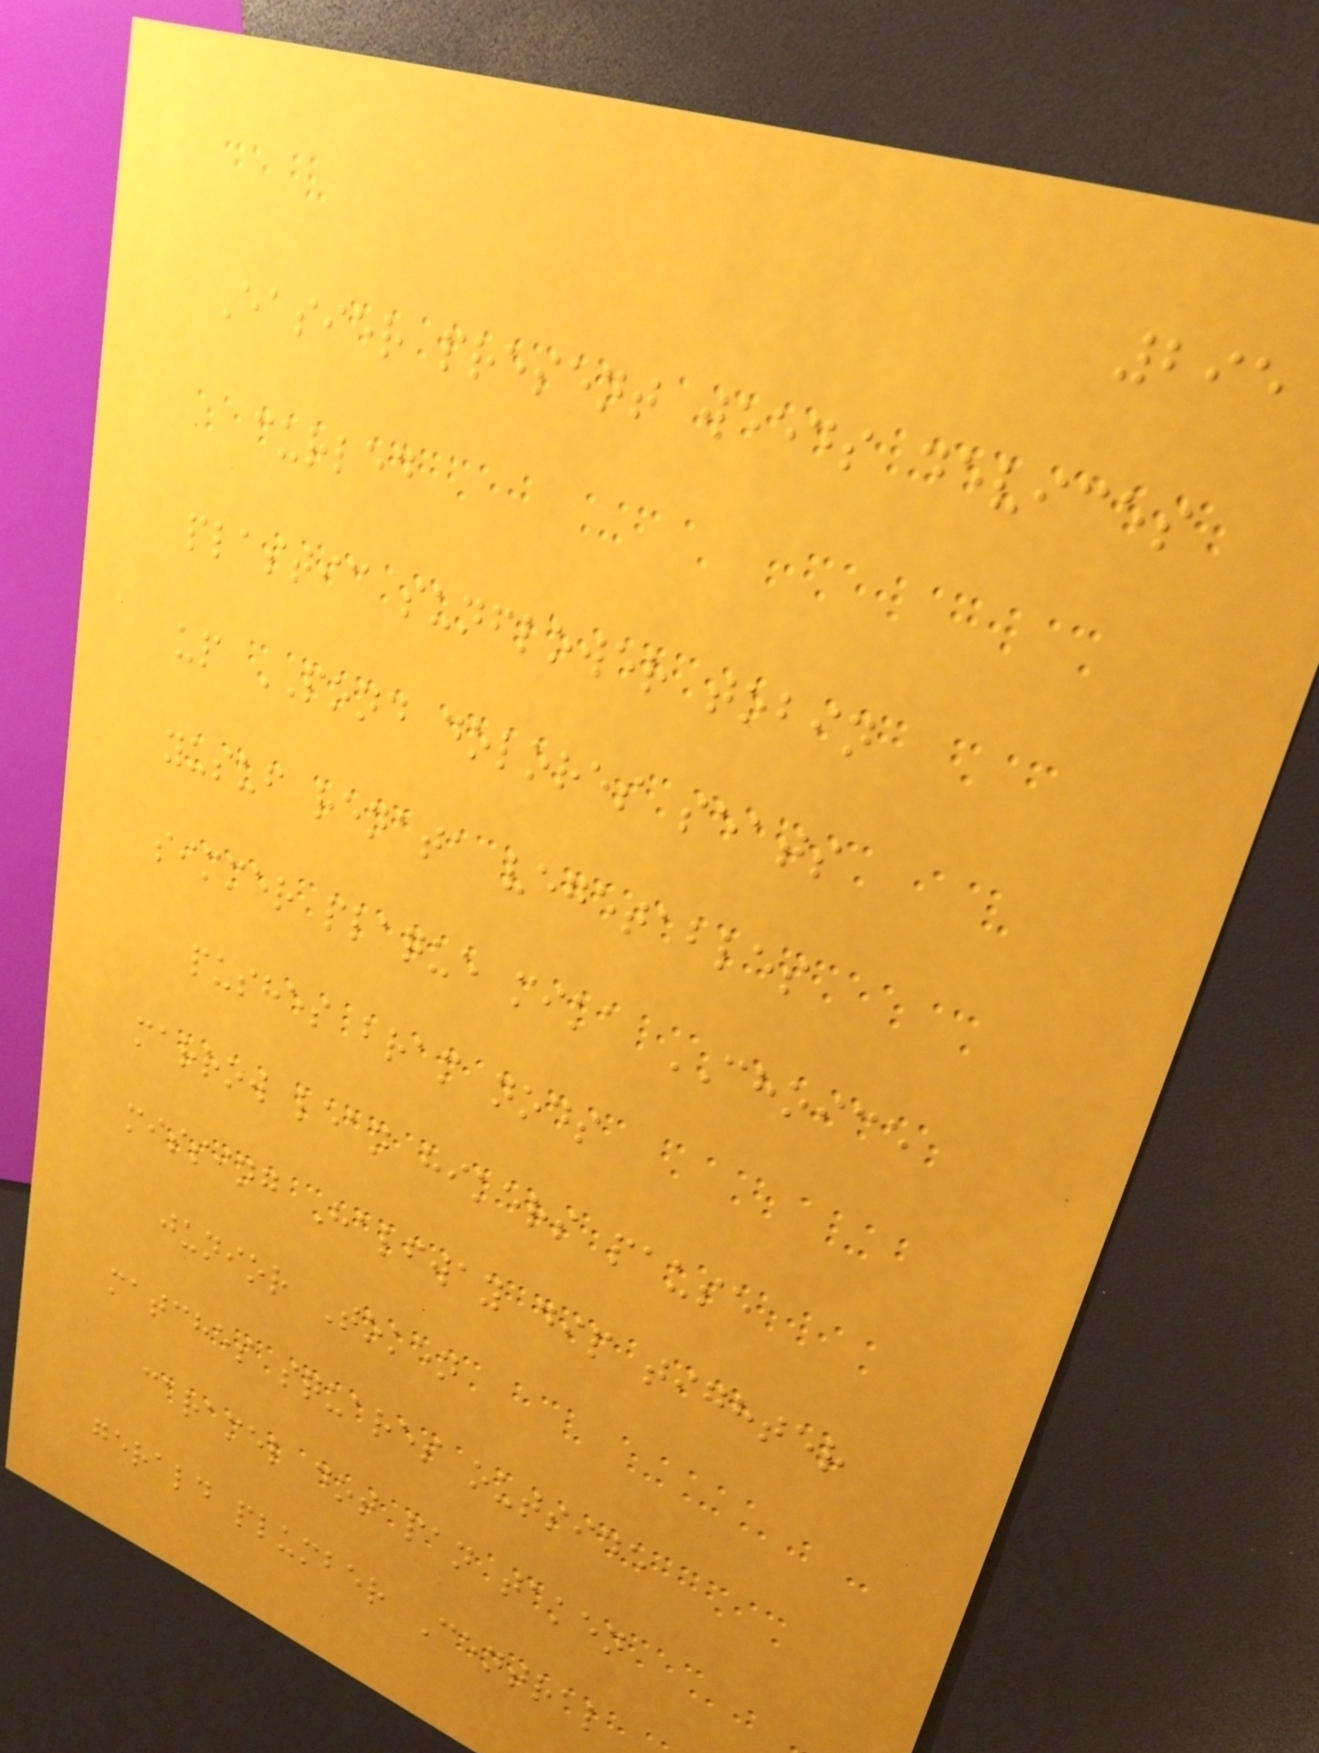295
Easier present weeds devices
curled
plastic sunflower tobin
up POND dolores seats
yusuf renata vegetables
simmer plaque mika CHOICE
pushes bram nods
marrow lean hikers pause
missing Halfway dip tighter
junior Token
matches squares outside
caramel dot pan taken
gerald plumber Central
